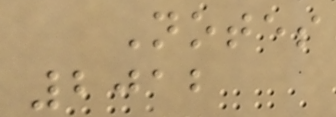Notes
2012
